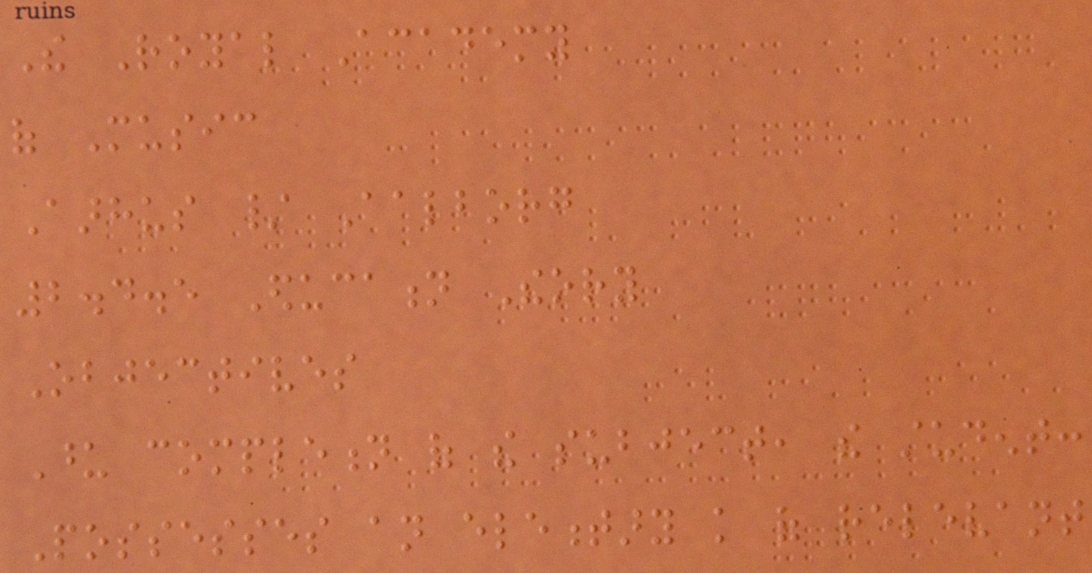The Royal Academy
of Music
Aarhus / Aalborg
2.4.5 Education Theory
Objectives
Upon completion of the subject, the student:
Possesses an elementary knowledge of relevant
